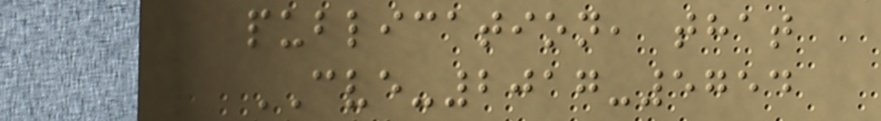publication, that
CVE-2017-5754
